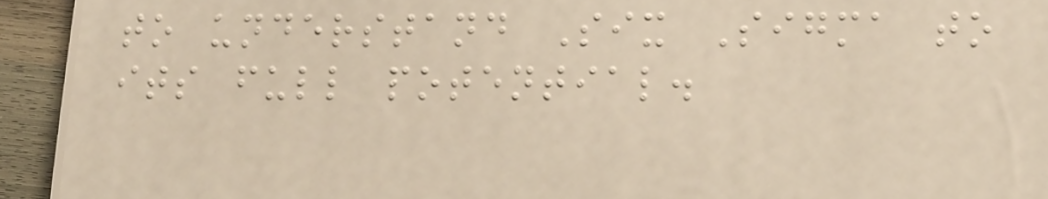to understand Six Sigma to
its full potential.
